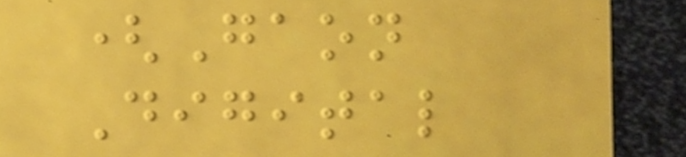(Gaon
Digital
